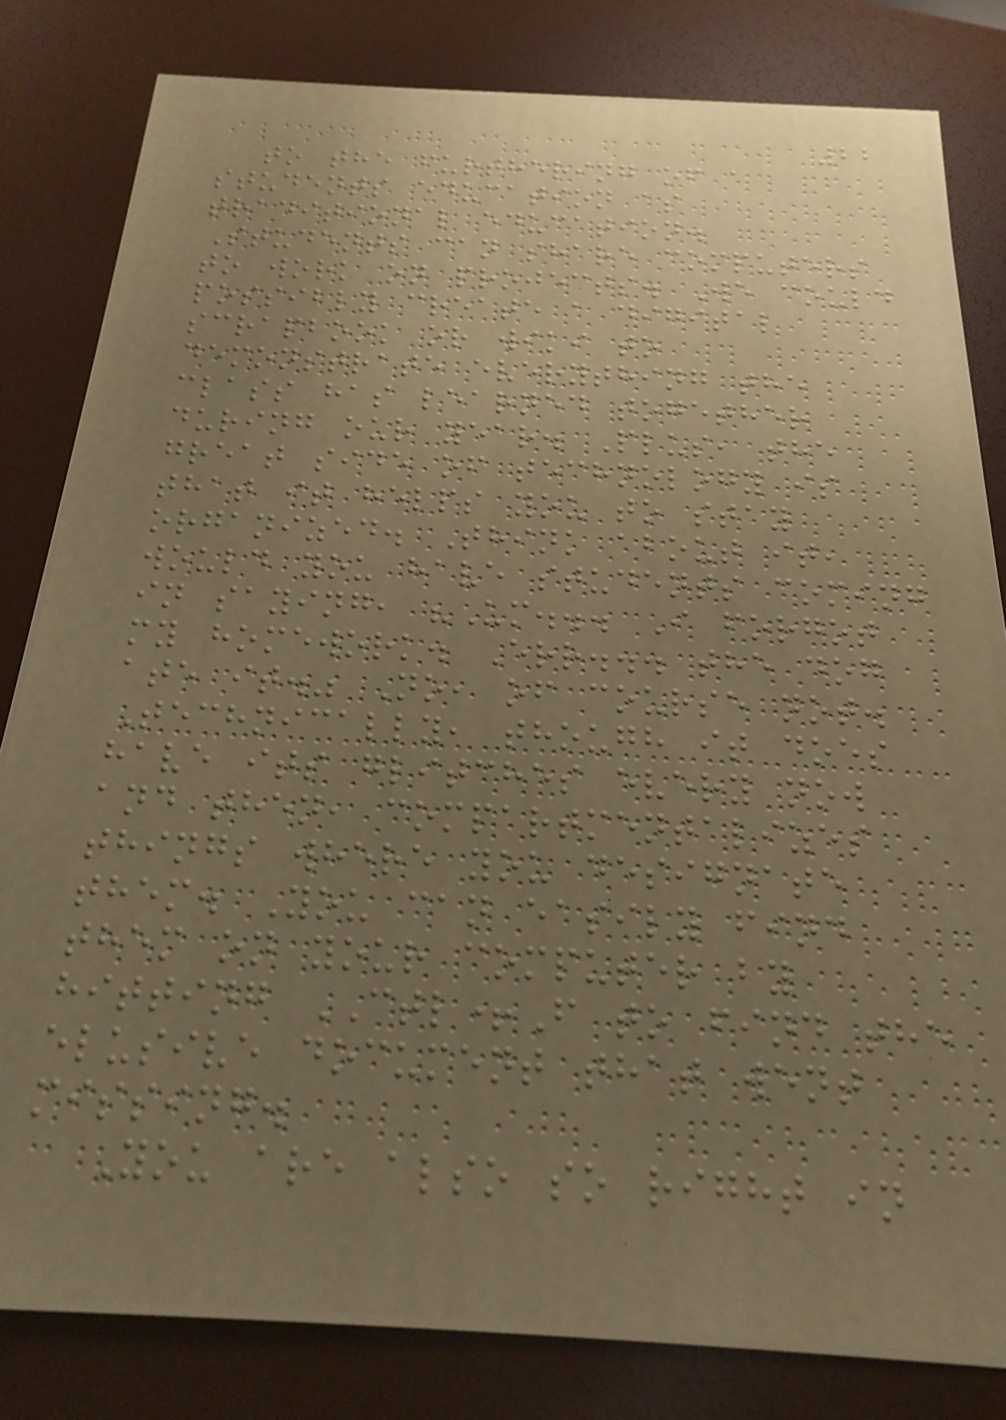22
to the furthering of a
students education as
traditional education.
Students can share computers
to work on projects. We could
possibly create a digital
scrapbook or wiki to
demonstrate everything the
class has learned together
during our year. Plus, the
great side of technology is
that it helps you to stay
organized. Think about it,
would you have students coming
in saying, "Um... I forgot
my homework. Err... the dog
ate it." No, of course not.
Technically, though it does
have its glitches every now
and then, compartmentalizes
things where you designate
them. You can easily find
them on your computer by
hitting CTL+F to find the
elusive document that went
missing.
You are also so right in
